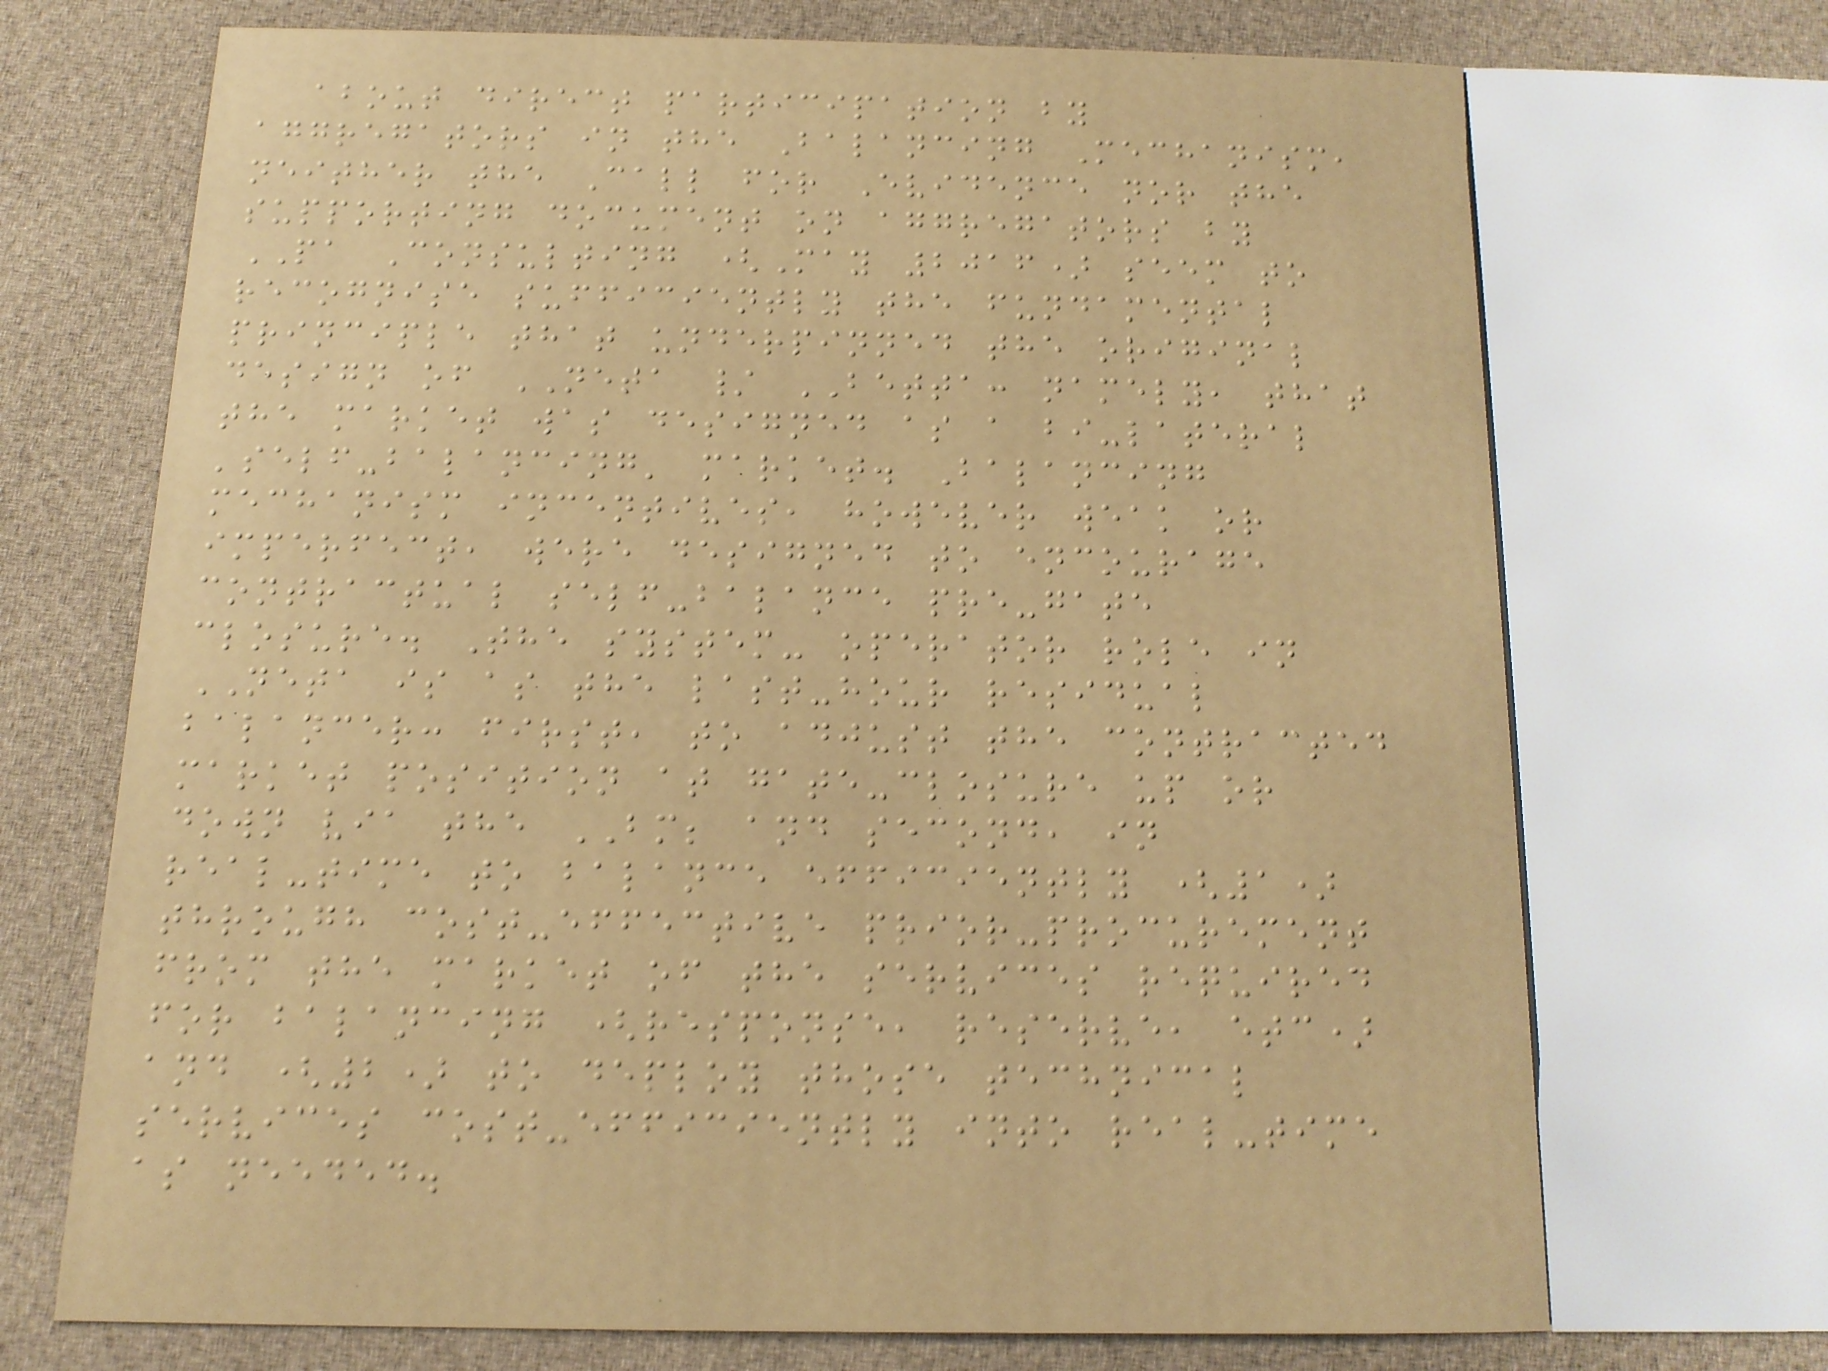about direct participation by
aggregators in the Balancing Mechanism,
neither the Call for Evidence nor the
supporting document on aggregators by
PA Consulting (May 2016) seem to
recognise sufficiently the fundamental
principle that underpinned the original
design of NETA / BETTA: namely, that
the market was designed as a bi-lateral
'self-balancing' market. Balancing
mechanism incentives, however weak or
imperfect, were designed to encourage
contractual self-balance pre-gate
closure. The system- operator role in
NETA is as the last-hour residual
balancer: first, to adjust the contracted
market position at gate-closure up or
down via the BM; and second, in
real-time to balance efficiently (1)
through cost-effective prior-procurement
from the market of the services required
for balancing (response, reserve, etc)
and (2) to deploy those technical
services cost-efficiently into real-time
as needed.
